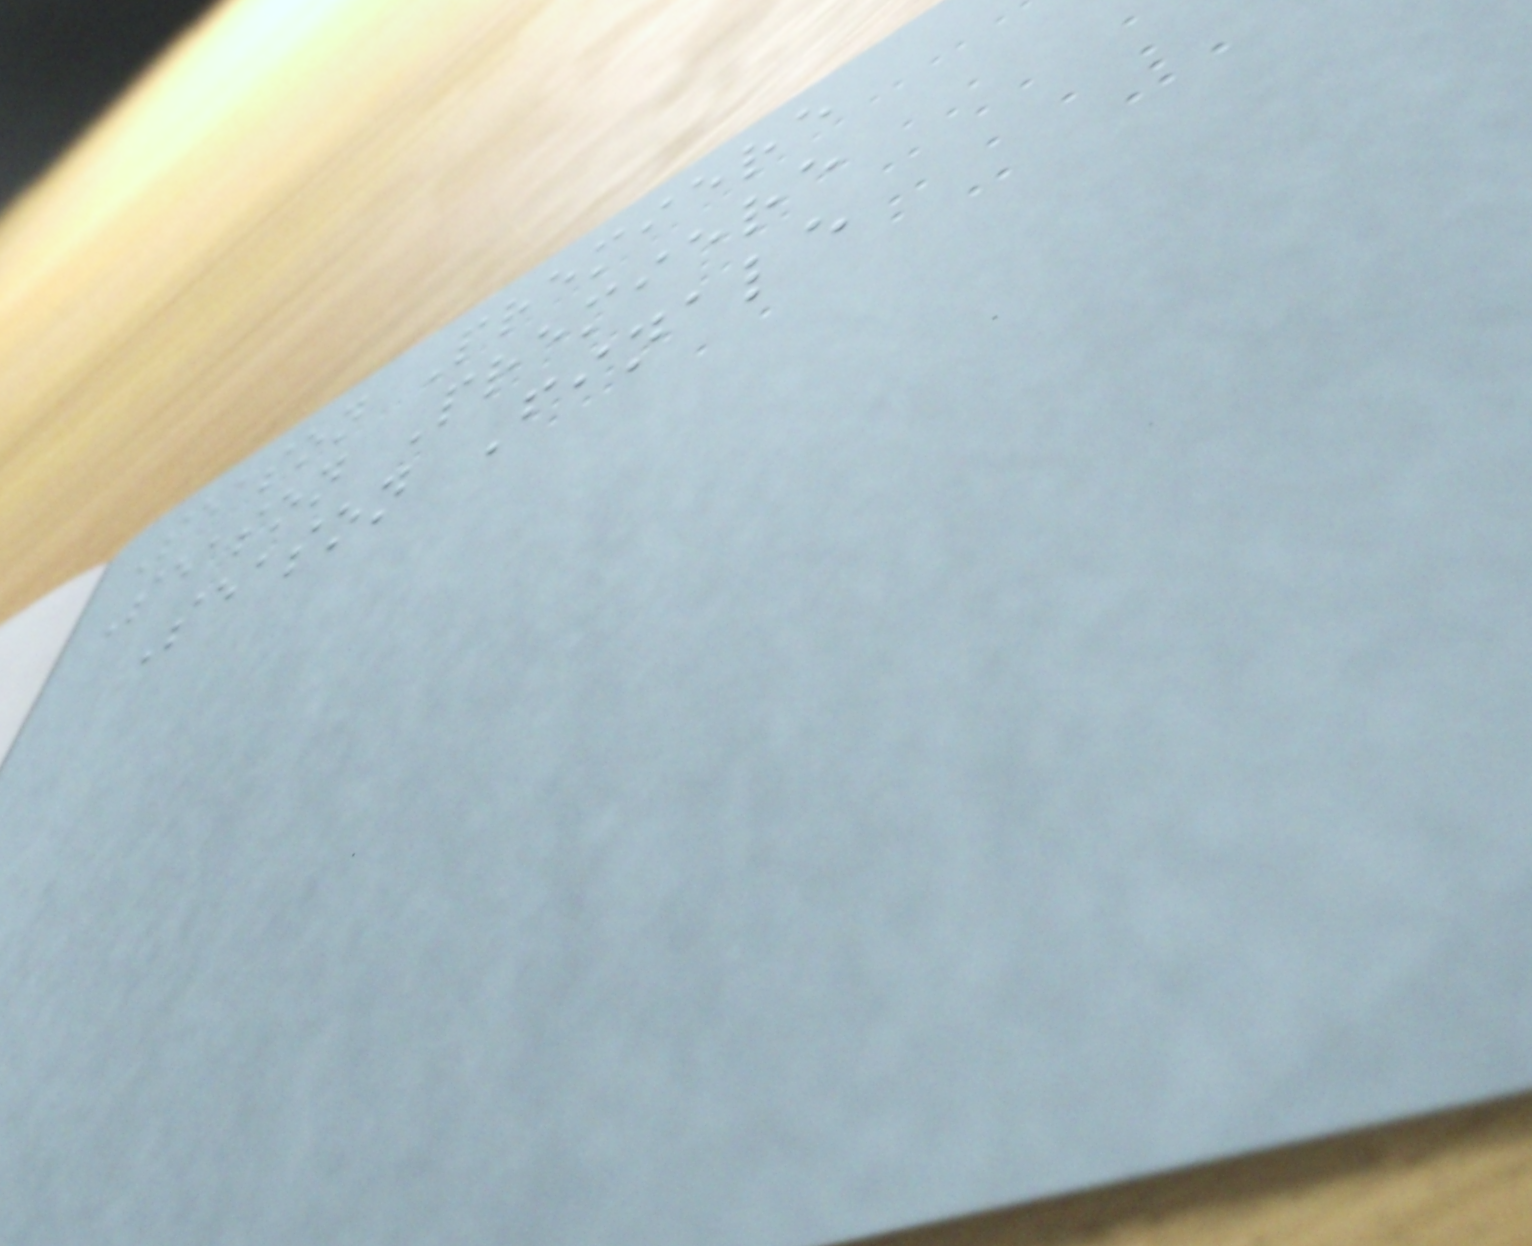Season Premiere
Season Premiere
Season Finale
